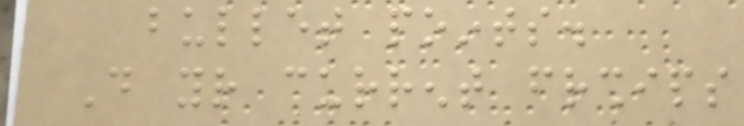bullet points.
Do your current friendships
